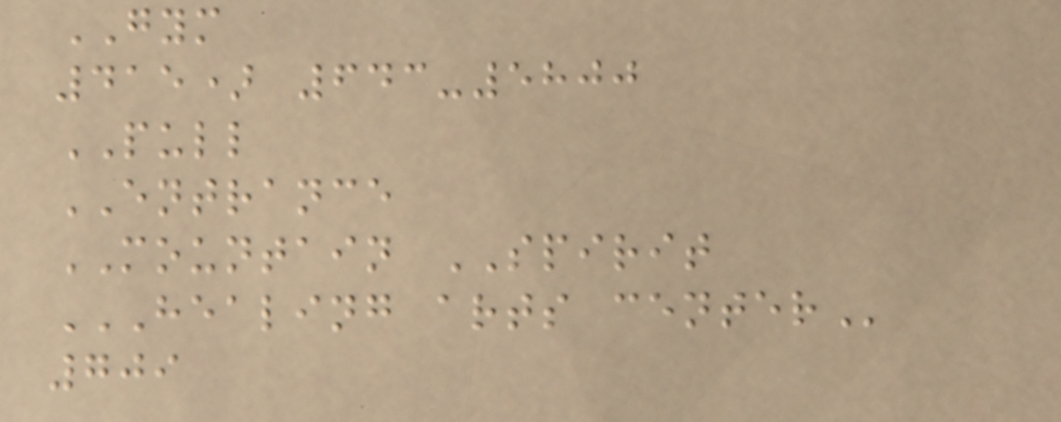GYM
415) 643-5800
PULL
ENTRANCE
MOUNTAIN SPIRIT
HEALING ARTS CENTER
709
